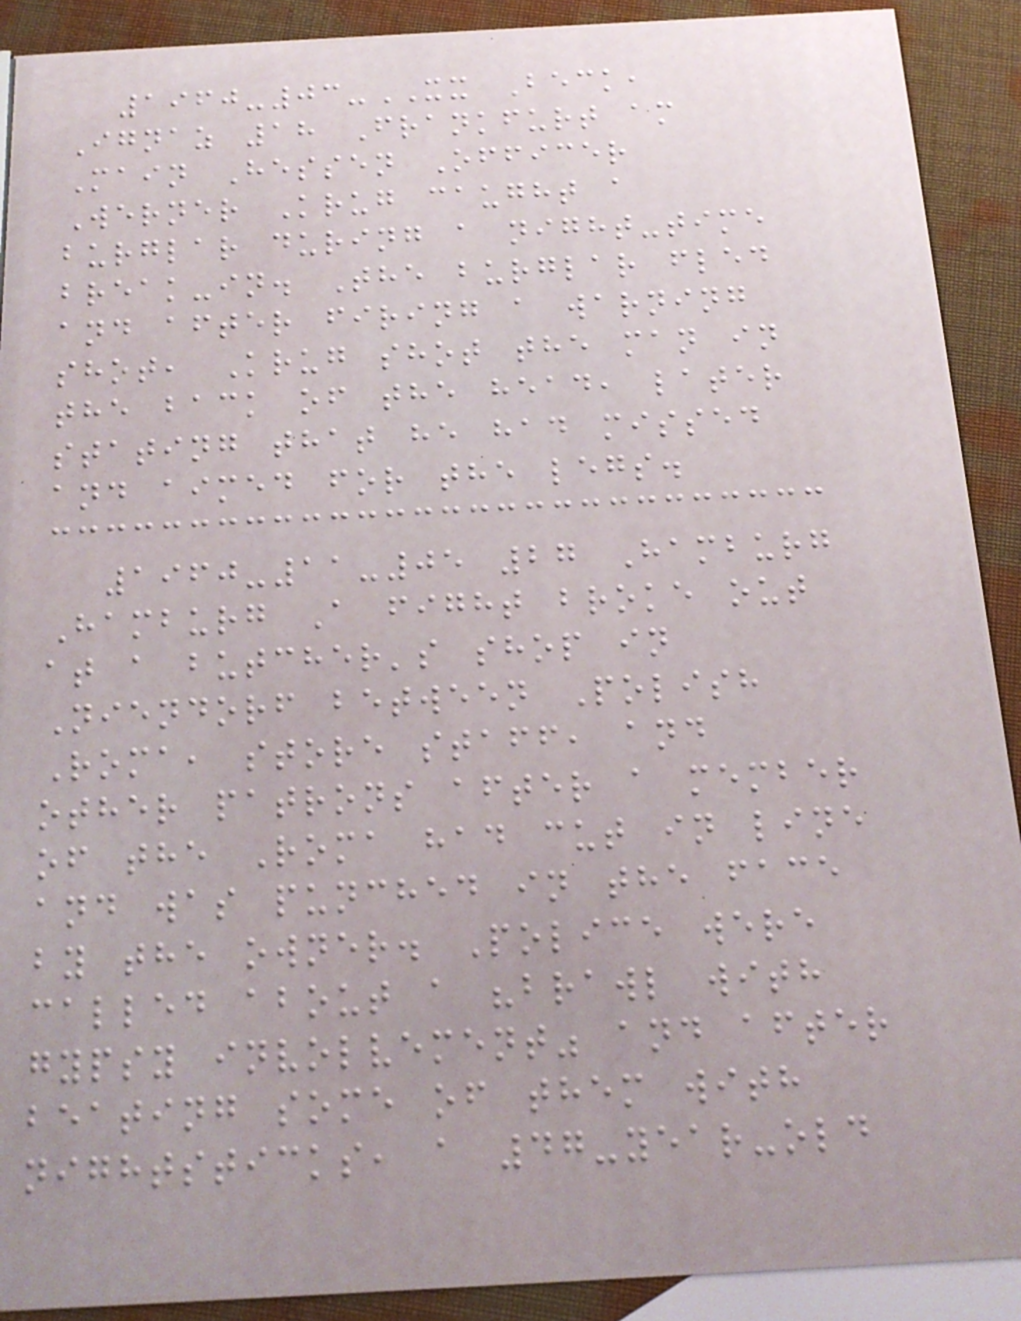1960-03-XX Beck,
Ignaz 18 Frankfurt am
Main Hessen Officer
Werner Krug caught a
burglar during a night-time
break-in. The burglar fled
and after firing a warning
shot, Krug shot the man in
the back of the head, later
stating that he had missed
and aimed for the legs.
1960-11-05 27 Hamburg
Hamburg A fight broke out
at a butcher's shop in
Niendorf between Polish
Roma, store staff, and
other patrons after a member
of the Roma had cut in line
and was punched in the face
by the owner. Police were
called about a "brawl with
gypsy involvement" and after
beating some of them with
nightsticks, a 47-year-old
